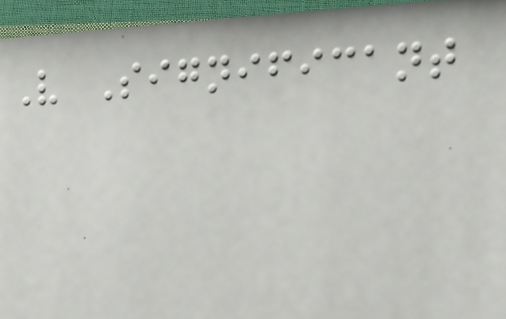Very Significant
